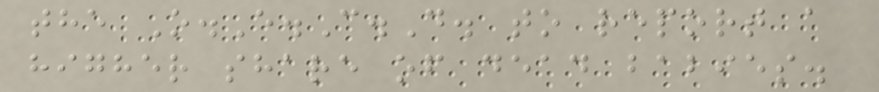the O.E.C.D. to report a
higher share of dead babies.
